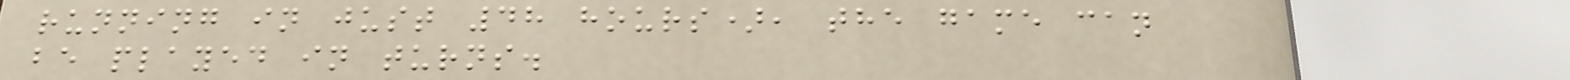running in just 48 hours), the game can
be played in turns.
